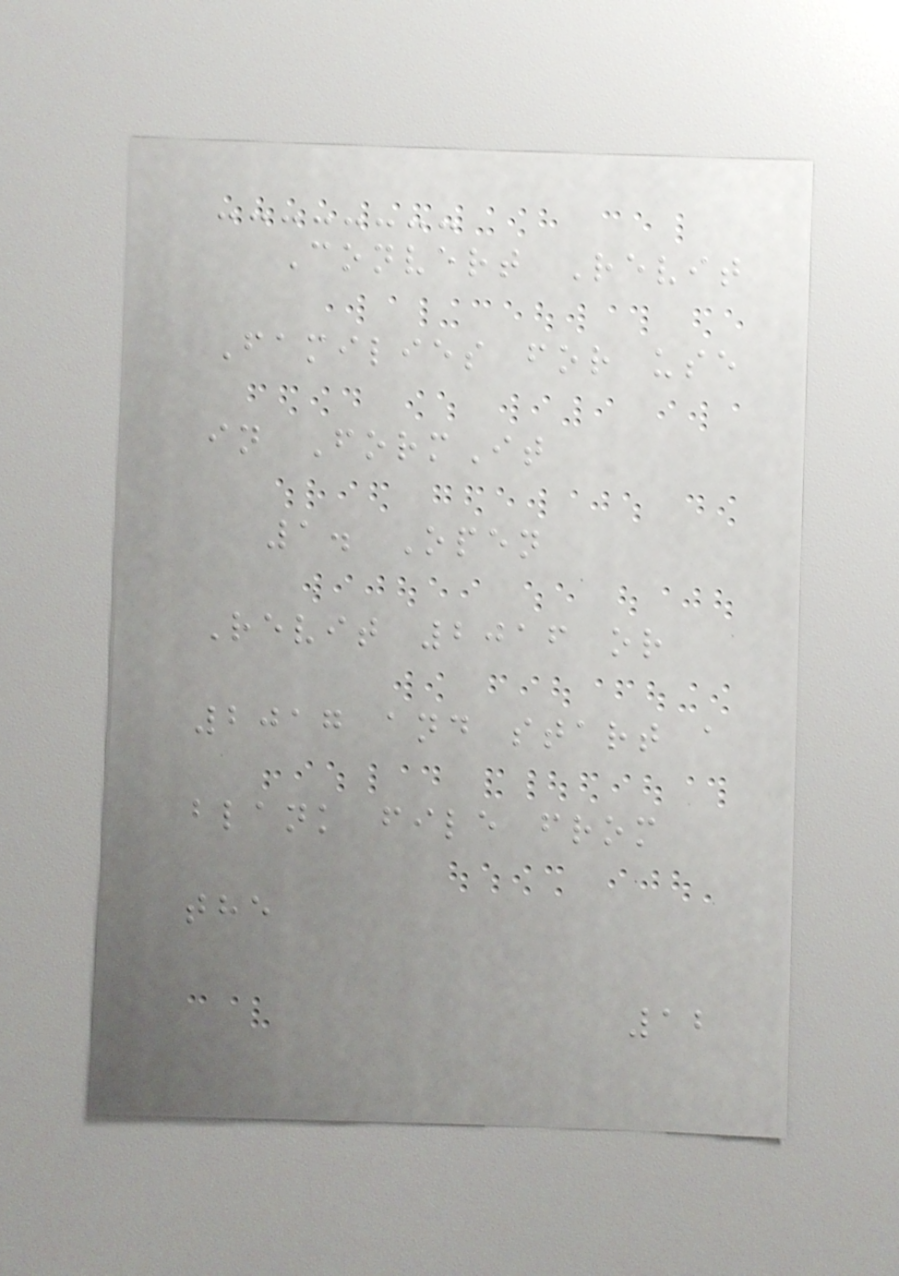Convert Revit
Families for use
in FormIt
1. Open
Revit 2016 or
2017 and start a
blank file from
the
12
